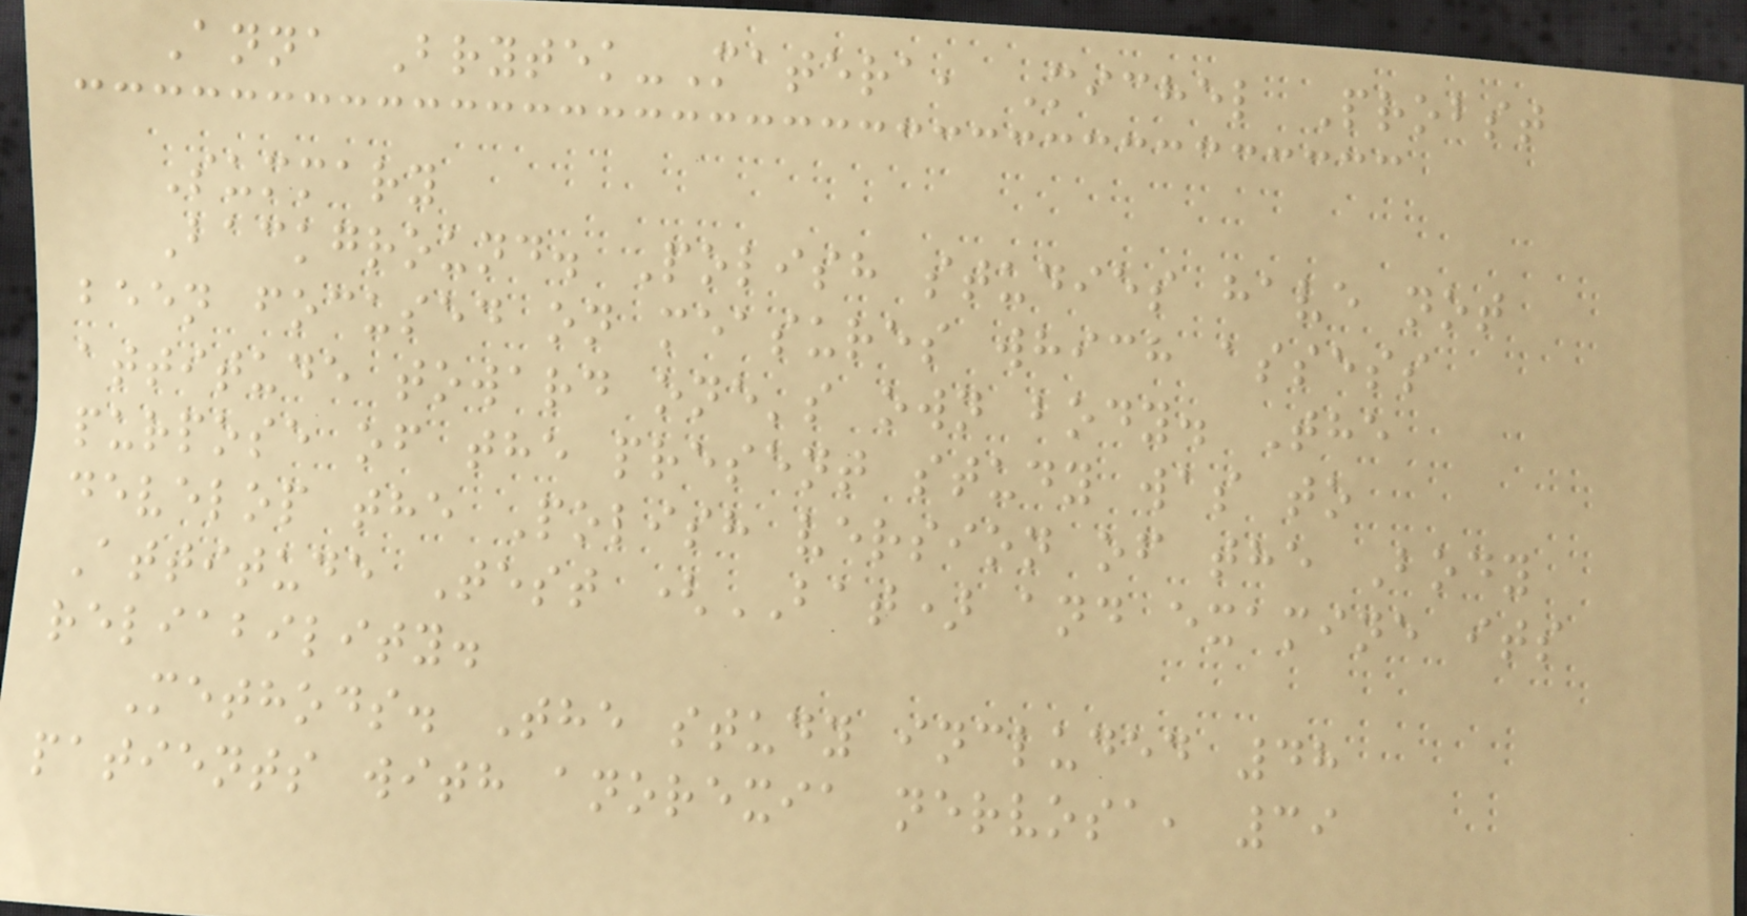Anna Brytek-Matera, Michel Probst
Summary
Background. Polish studies have not
been focused on measures which assess
attitude toward one's own body. The
purpose of the present study was to
develop the Polish version of the Body
Attitude Test (BAT) and examine its
reliability.
Methods. The study included 48
patients with anorexia nervosa, 39
